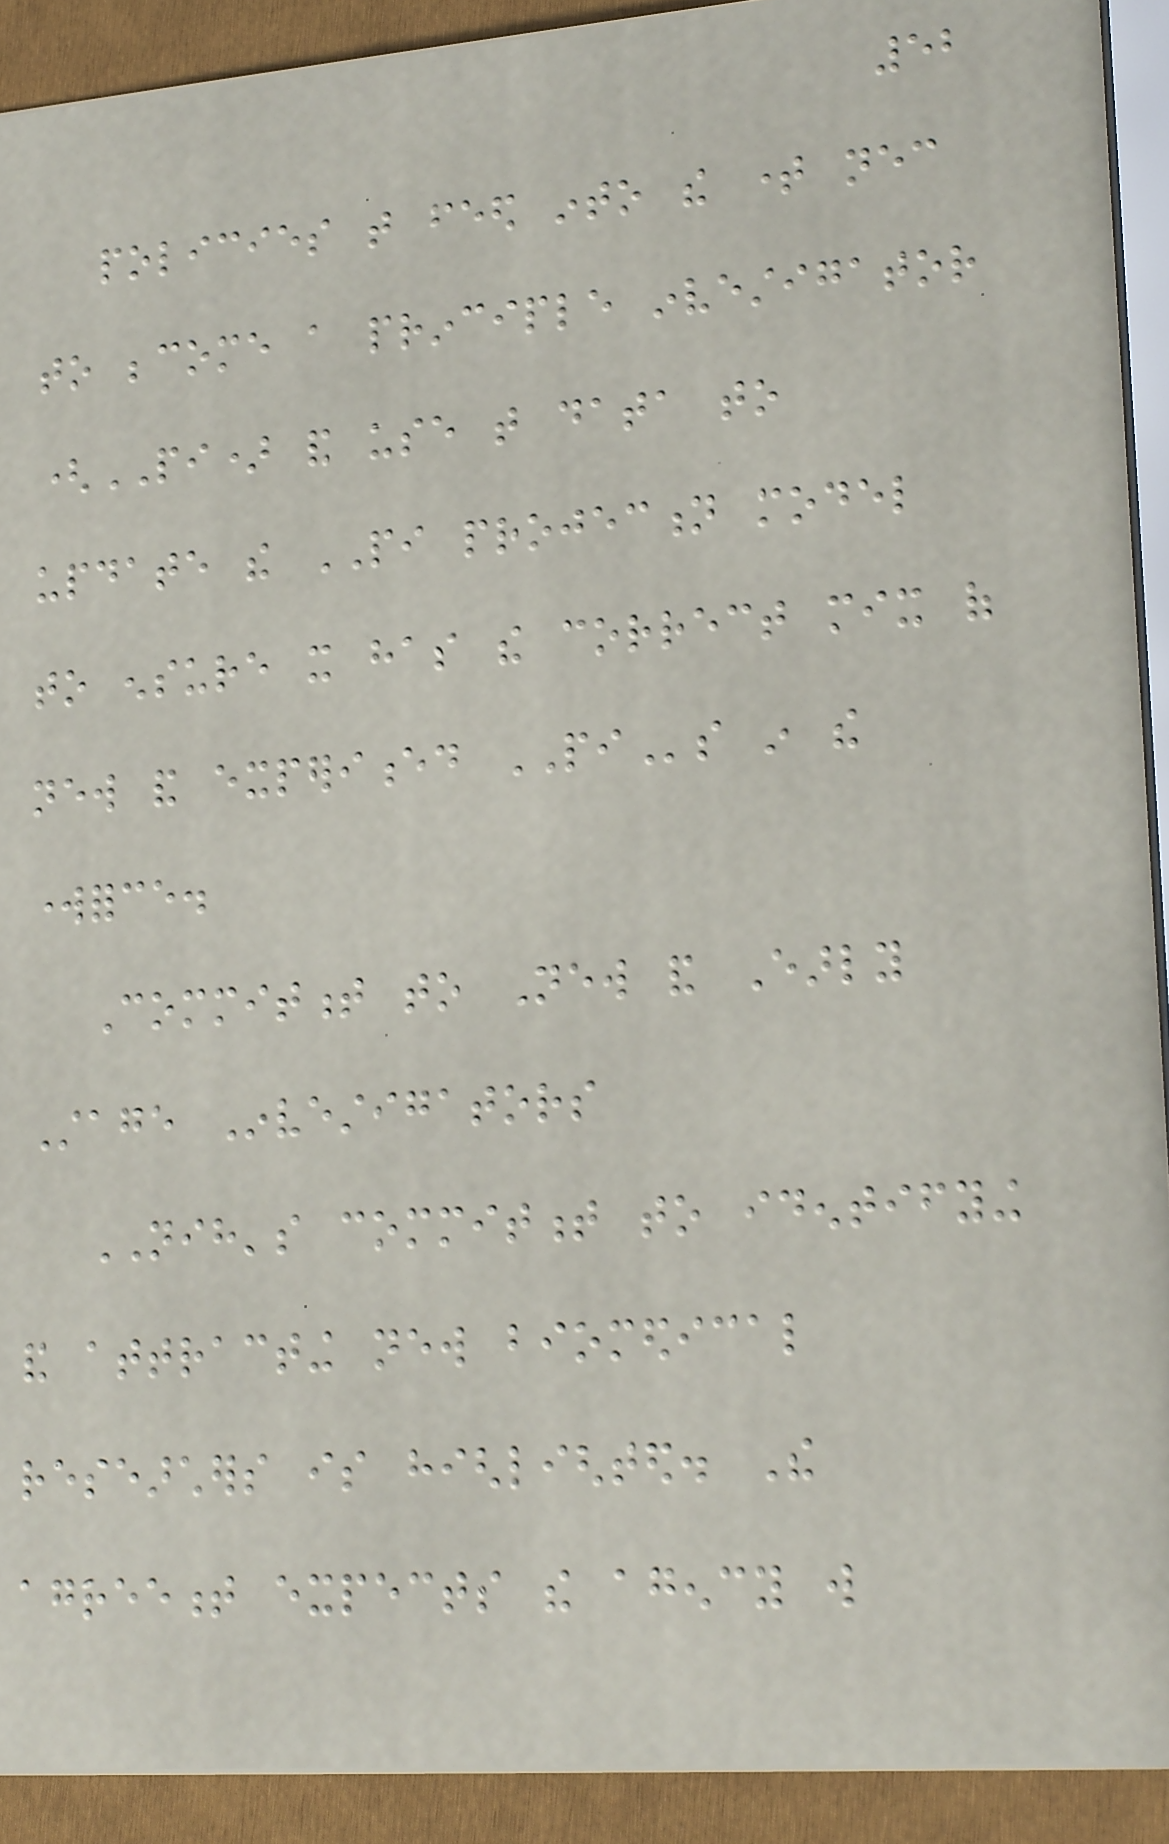52
policies that feed into the time necessary
to become a principle investigator
(PI) and use that data to
update the PI projection model
to ensure it has the correct mix of
new and experienced PIs in the
workforce.
Commitment to New and Early
Stage Investigators
NIH's commitment to identifying
and attracting new biomedical
researchers is highlighted. The
agreement expects the agency will
